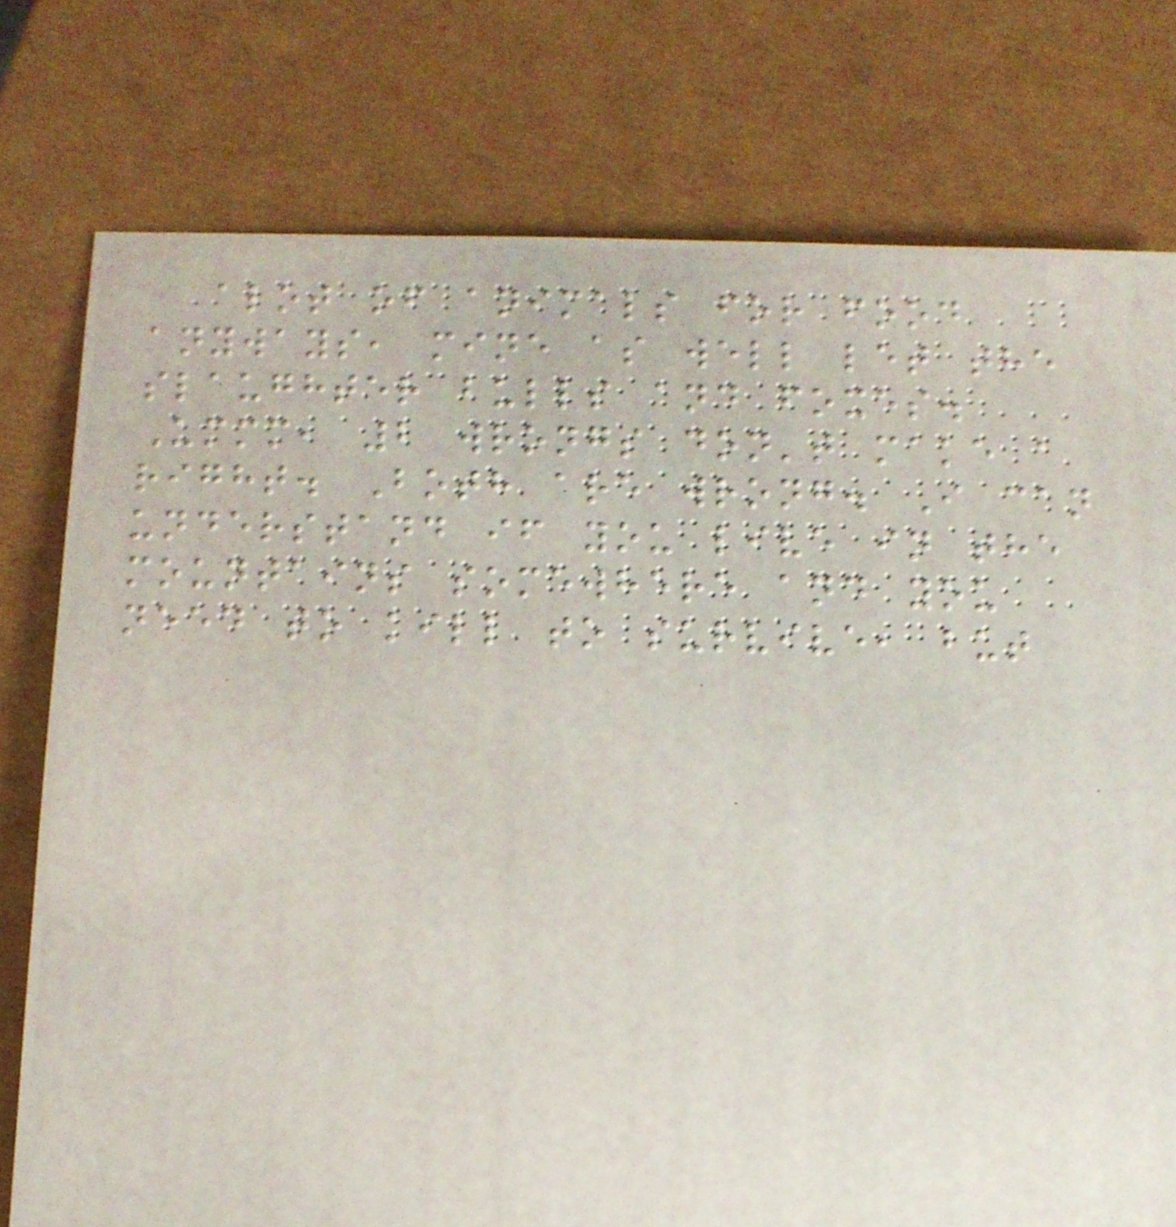alot of animals for food
anyways, mine as well let the
slaughter bulls and foxes.
Ummm, 2 wrongs don't make a
right. Both are wrong. I can
understand if you live in the
mountains somewhere and you
need to kill to survive, but
